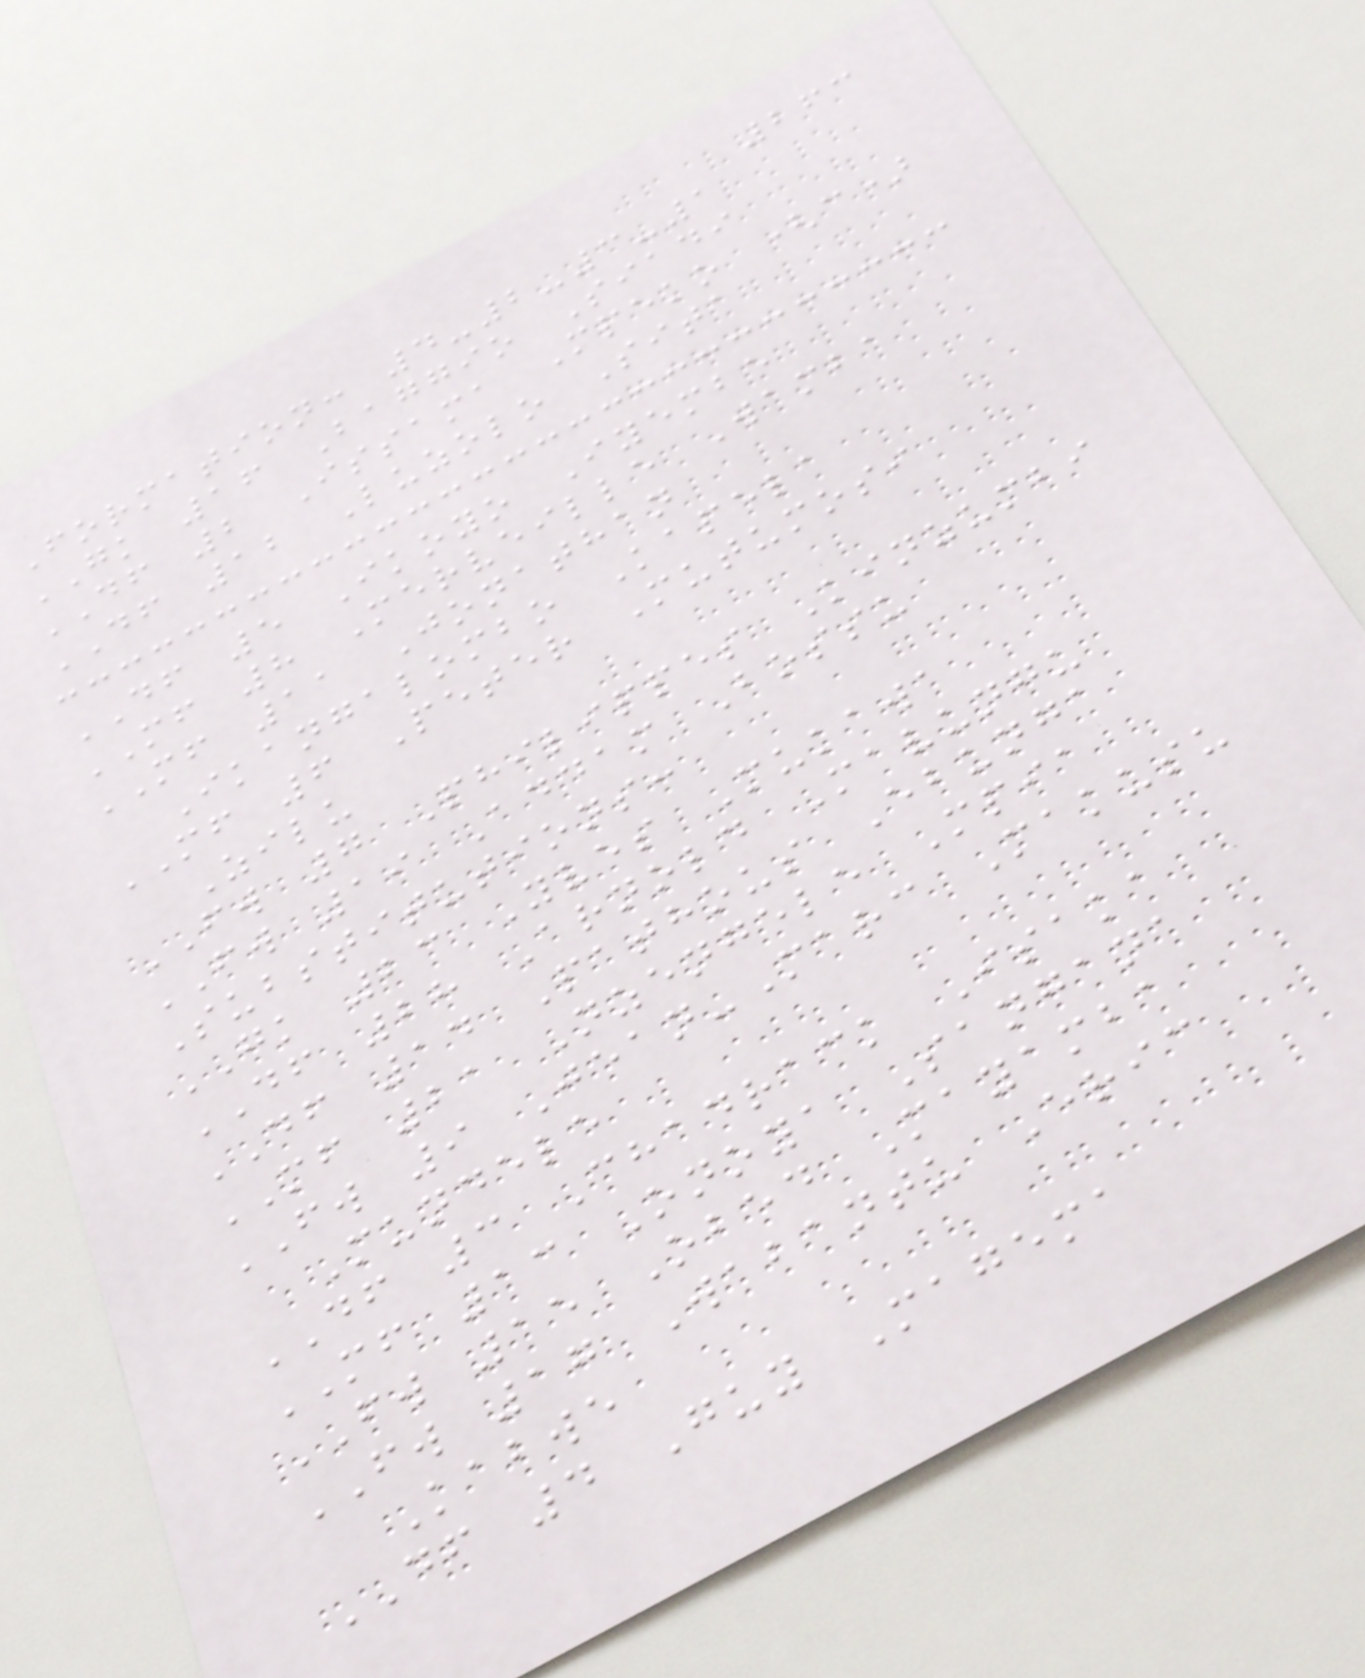263
Formation: 4-2-3-1
GK 16 Baggio Siadi
DF 2 Issama Mpeko (c)
DF 12 Luzolo Sita
DF 5 Ikoyo Iyembe
MF 8 Merveille Wamba
MF 11 Jonathan
Ikangalombo Kapela
MF 6 Peter Mutumosi
Zilu
FW 7 Philippes Kinzumbi
FW 19 Addam Bossu
Substitutions:
GK 23 Yves Mukawa
DF 28 Arnold Mavungu
DF 14 Pathous Ebunga
MF 21 Nzengele Mpia
FW 9 Jean-Marc Makusu
Mundele
DF 3 Chadrack Isaka
MF 13 Onoya Sangana
FW 15 Obed Mayamba
FW 17 Wabantu Eric
Kabwe
DF 4 Guy Magema
